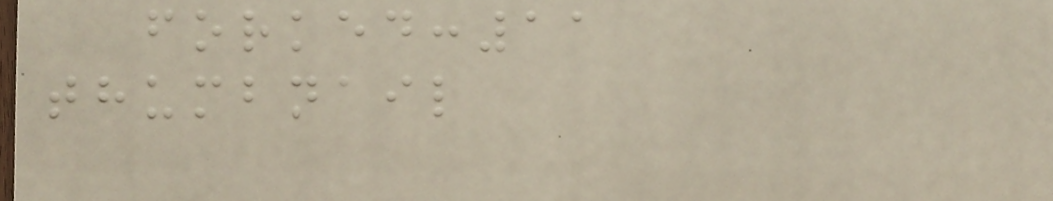forked:11
thumbnail
